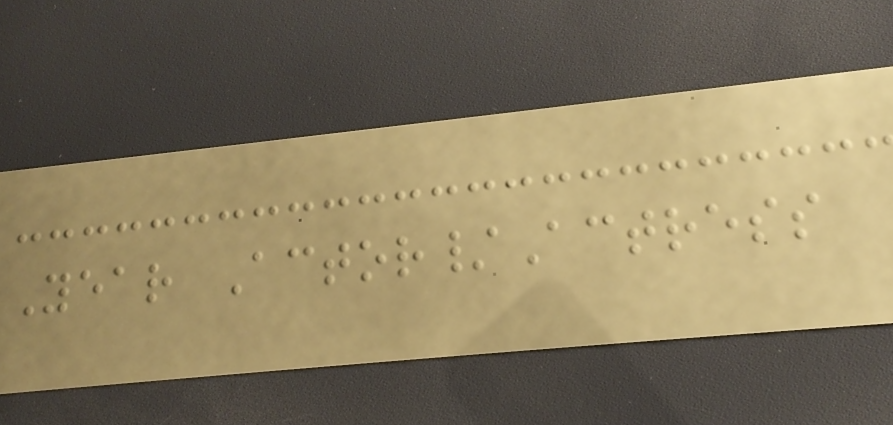Year Actor/Actress
